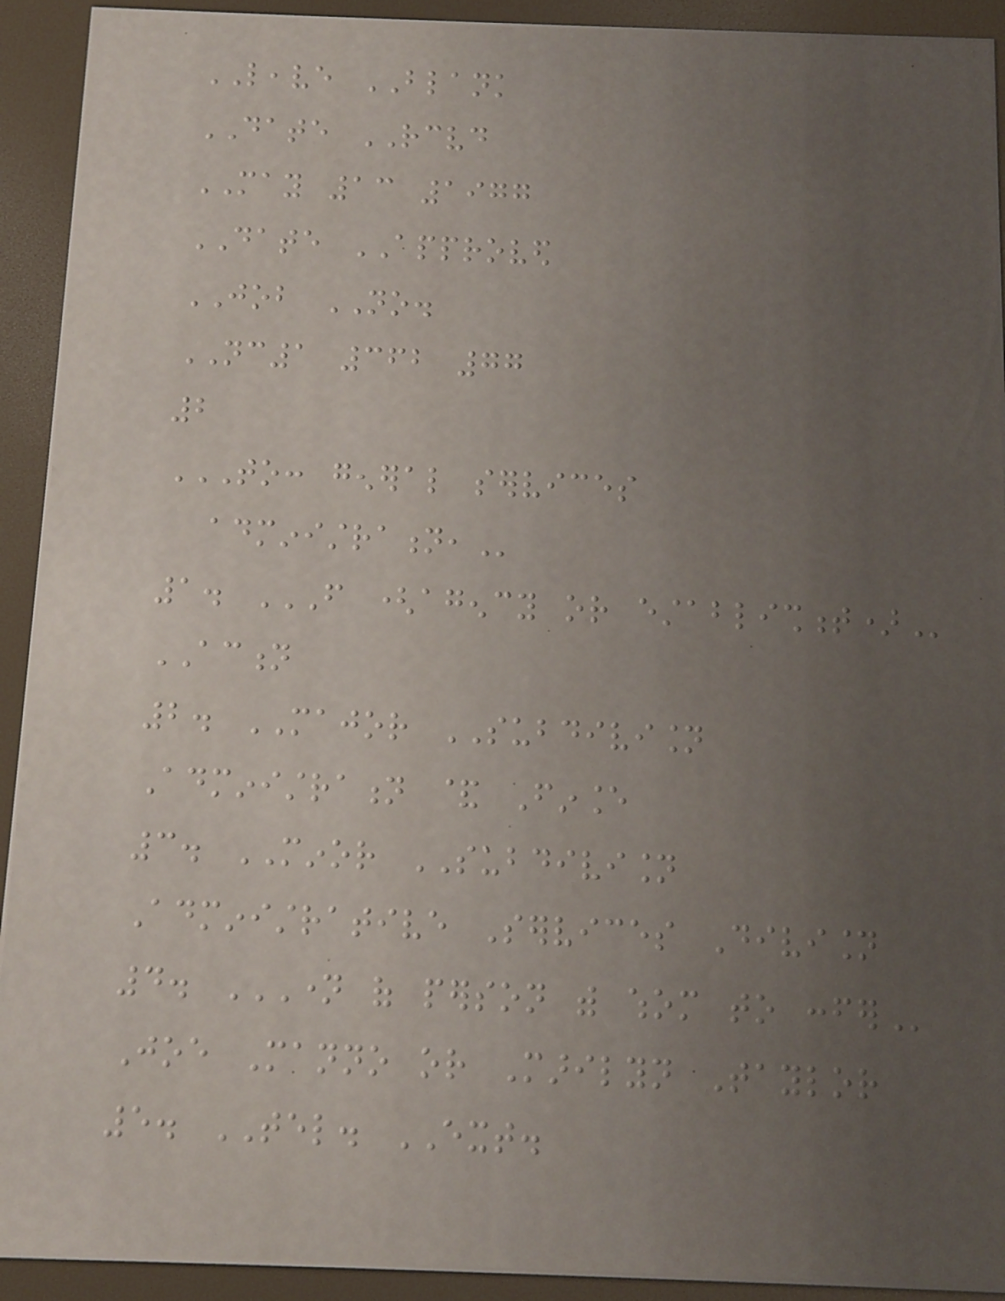LEAVE BLANK
DATE RECEIVED
MAY 13 1977
DATE APPROVED
JOB NO.
NC1 362 77
2
TO: GENERAL SERVICES
ADMINISTRATION,
1. FROM (AGENCY OR ESTABLISHMENT)
ACTION
2. MAJOR SUBDIVISION
Administration & Finance
3. MINOR SUBDIVISION
Administrative Services Division
4. NAME OF PERSON WITH WHOM TO CONFER
Joe Manno or Marilyn Taylor
5. TEL. EXT.
